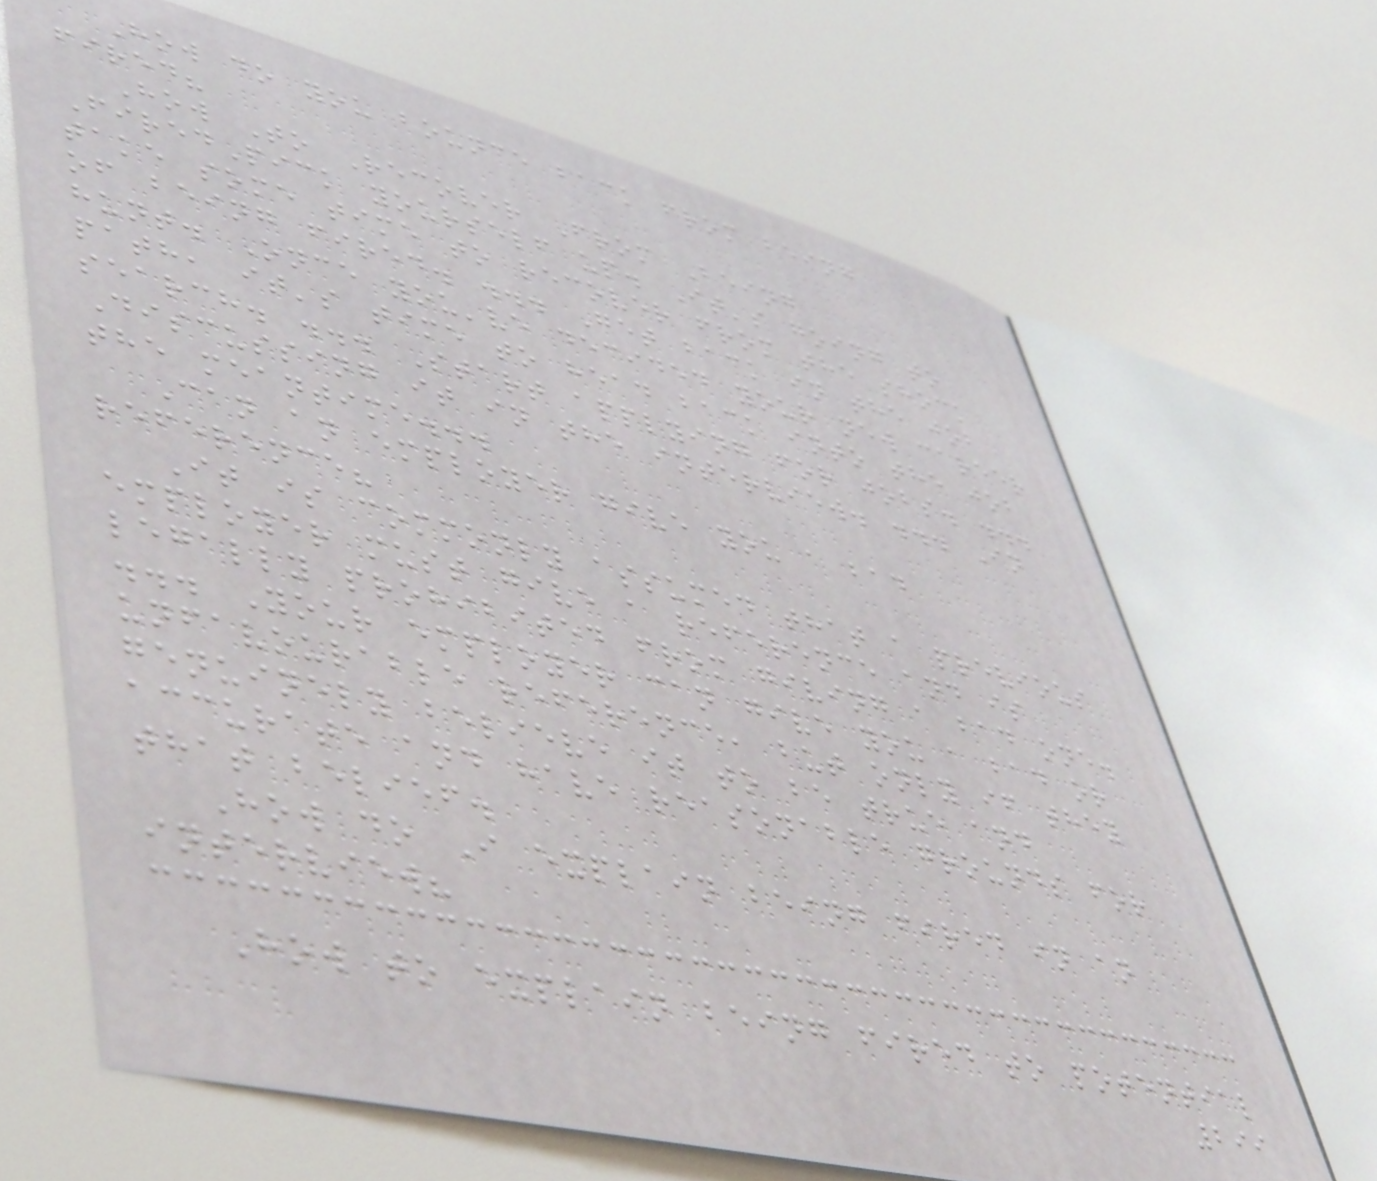How do you bounce back from being
fired?
How To Recover From Being
FiredPick yourself up. It's going to
take some time to recover from the shock
of being fired. ... Get back in the job
hunt. Once you've decided your new career
path, it's time to head back into the job
search. ... Start applying for jobs. ...
Discussing it in the interview. ... In
the meantime...
Can an employer give you a bad
reference?
It is commonly assumed that a previous
employer must give a reference and is
legally prohibited from giving a bad one.
... Your employer can give you a bad or
unfavourable reference, but only if they
genuinely believe it to be true and
accurate and have reasonable grounds for
that belief.
How do I explain being fired in an
interview?
How to explain being fired to potential
299
